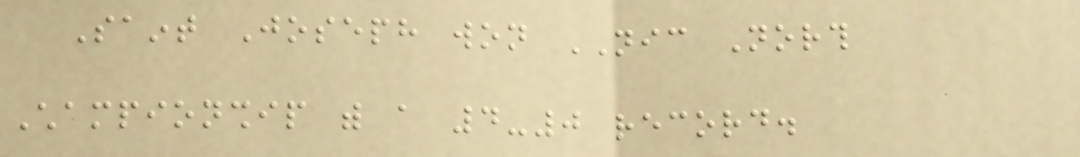Saint Joseph won NIC North
Championship with a 4-0 record.
